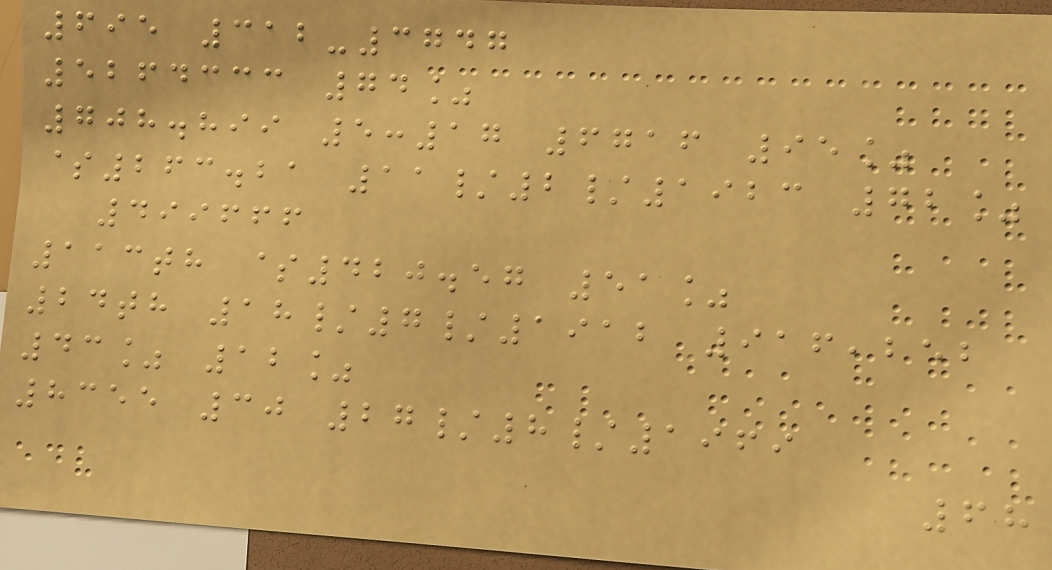695 312-3747
5264333 74%
708.899 5:17 6716 95%
$263.21 11/2/1923 72%
499666
113th $420.57 51%
24th 18/7/1912 916,252
43% 12%
8355 30 27/8/1969
68
